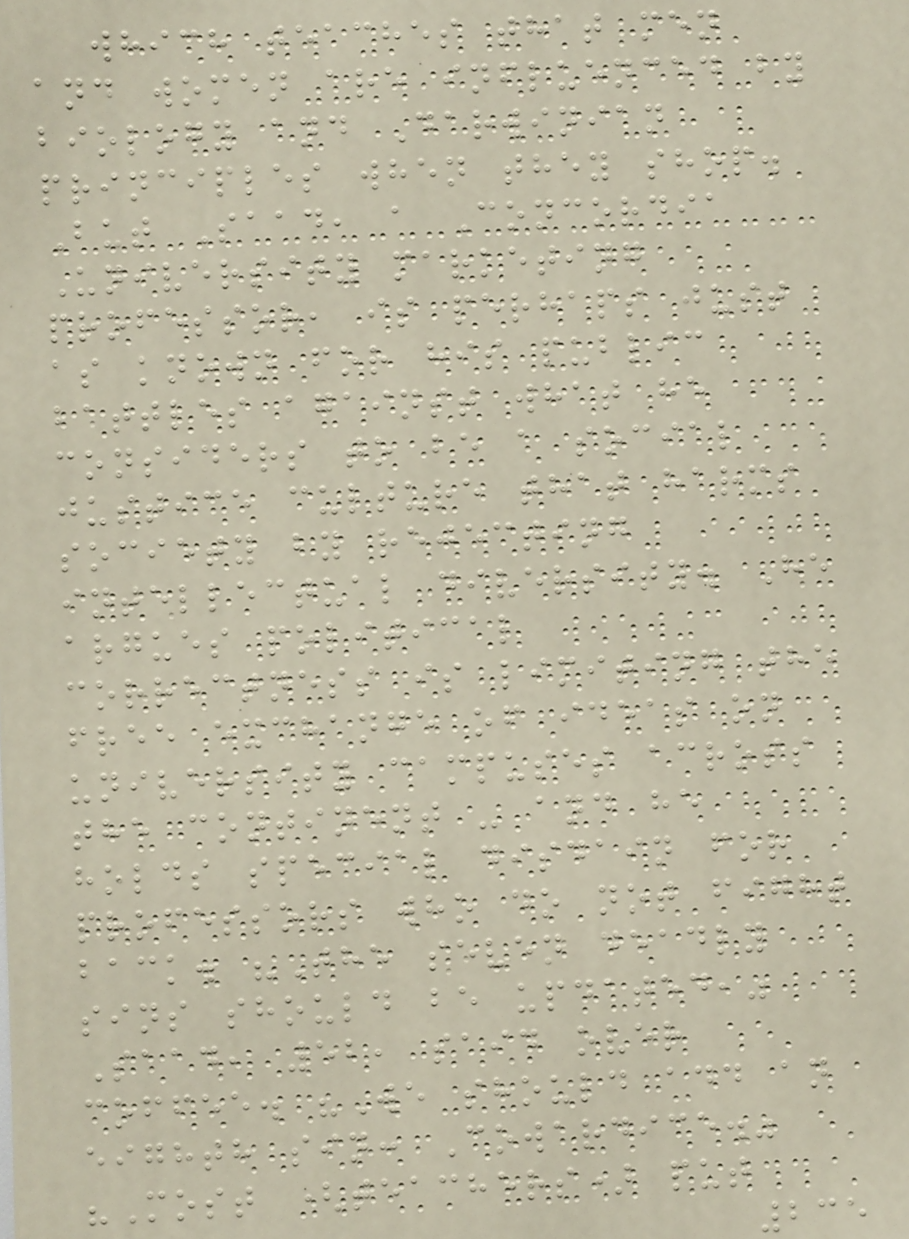which teaches that men
and women are influenced by
biology and Darwinian
principles when they shop.
But Saad, a Concordia
University marketing
professor, is perhaps just
as known for his public
battles against what he
considers to be a social
justice culture that harms
society by rejecting
intellectual diversity. He
argues political
correctness is limiting the
free exchange of ideas on
university campuses across
the continent - and he
holds special disdain for
professors who do not fight
back. "The seven deadly
sins should be updated,"
Saad, 52, said over
coffee. "We should add an
eighth sin: Cowardice."
"Most (teachers) put
235
